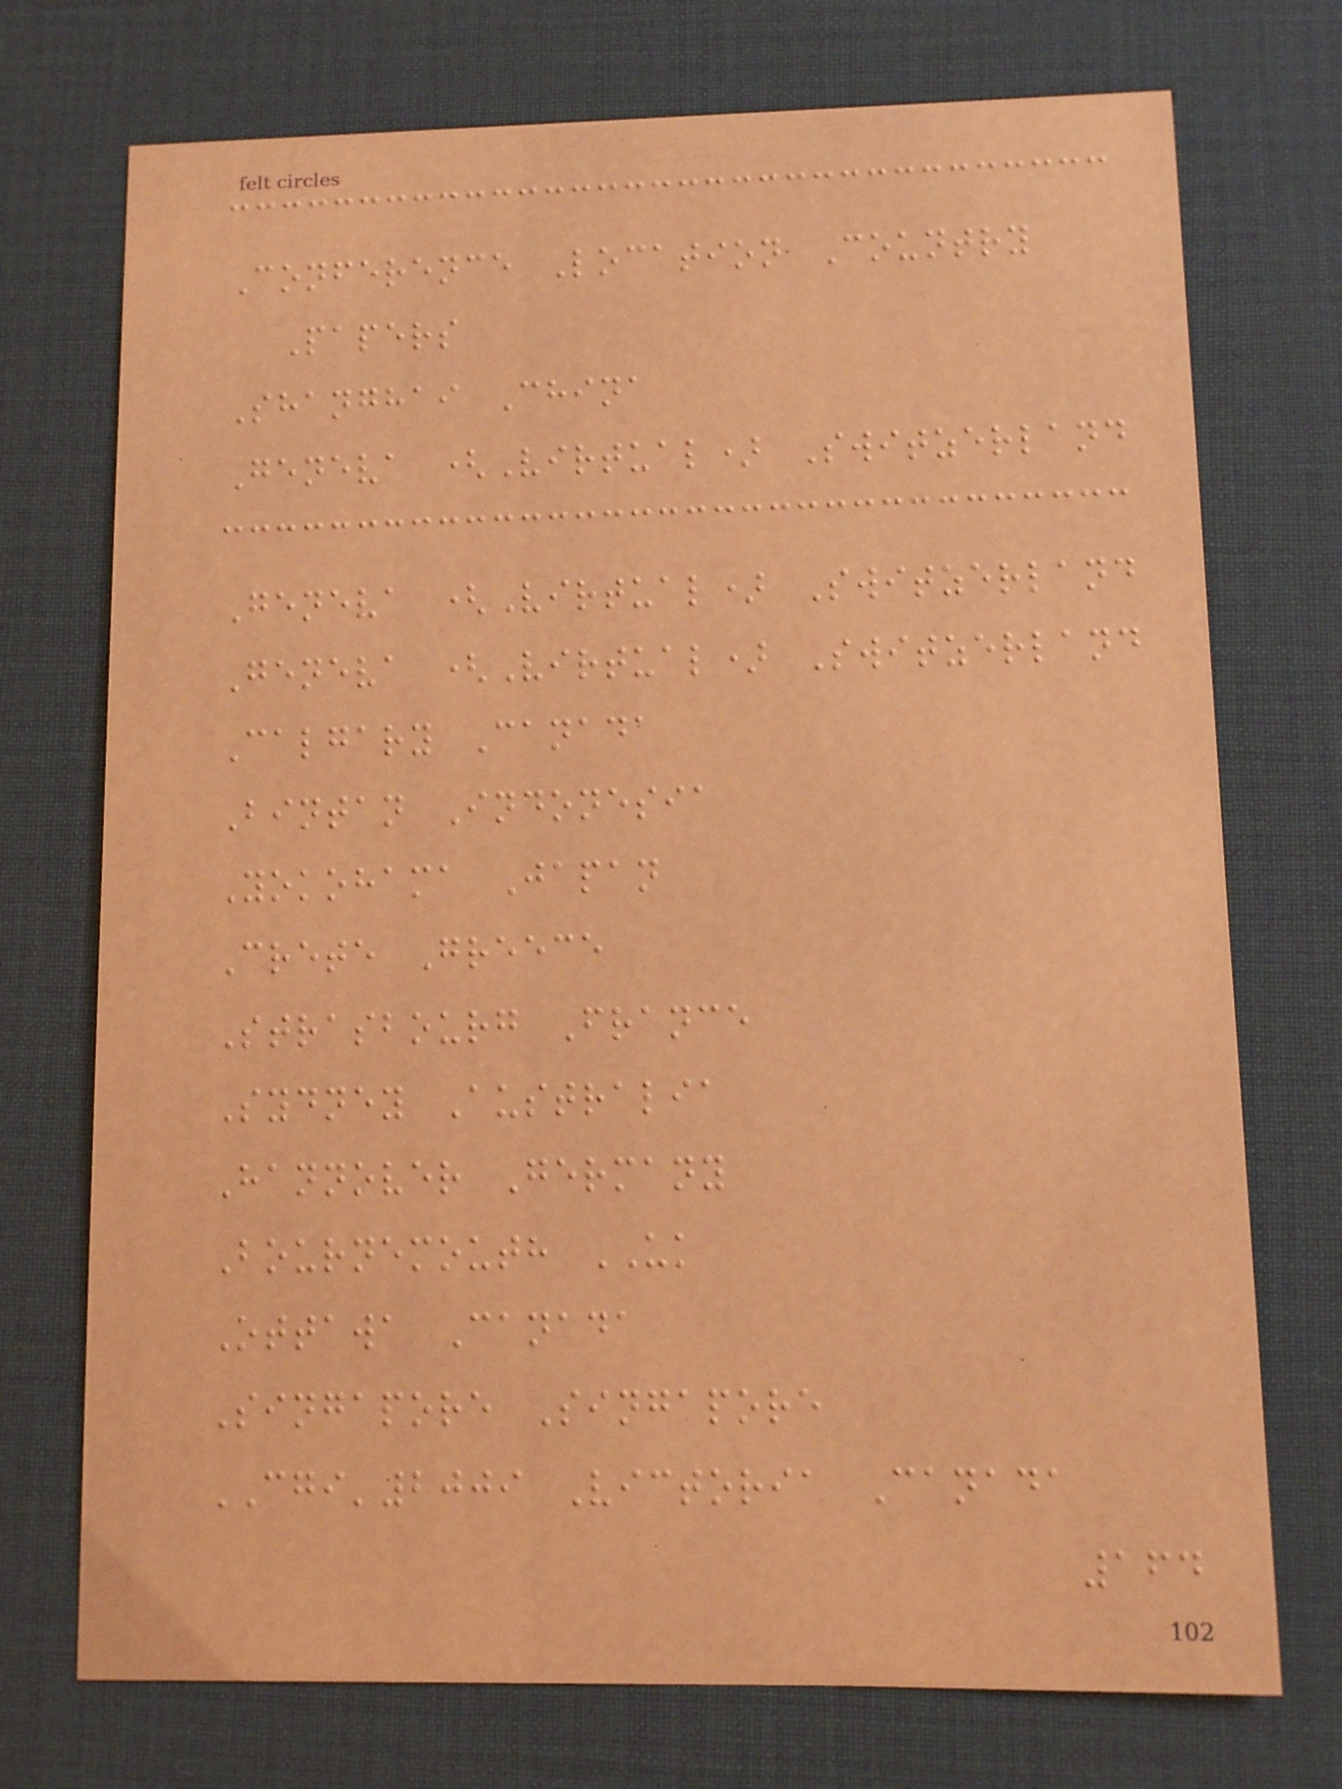Conference Location Country
Papers
Shanghai China
Geneva (Virtual) Switzerland
Geneva (Virtual) Switzerland
Geneva (Virtual) Switzerland
Calgary Canada
Bintan Indonesia
Yokohama Japan
Crete Greece
Strasbourg France
Sydney Australia
Hannover Germany
Bournemouth UK
Ottawa Canada
Singapore Singapore
CGI'2009 Victoria Canada
164
